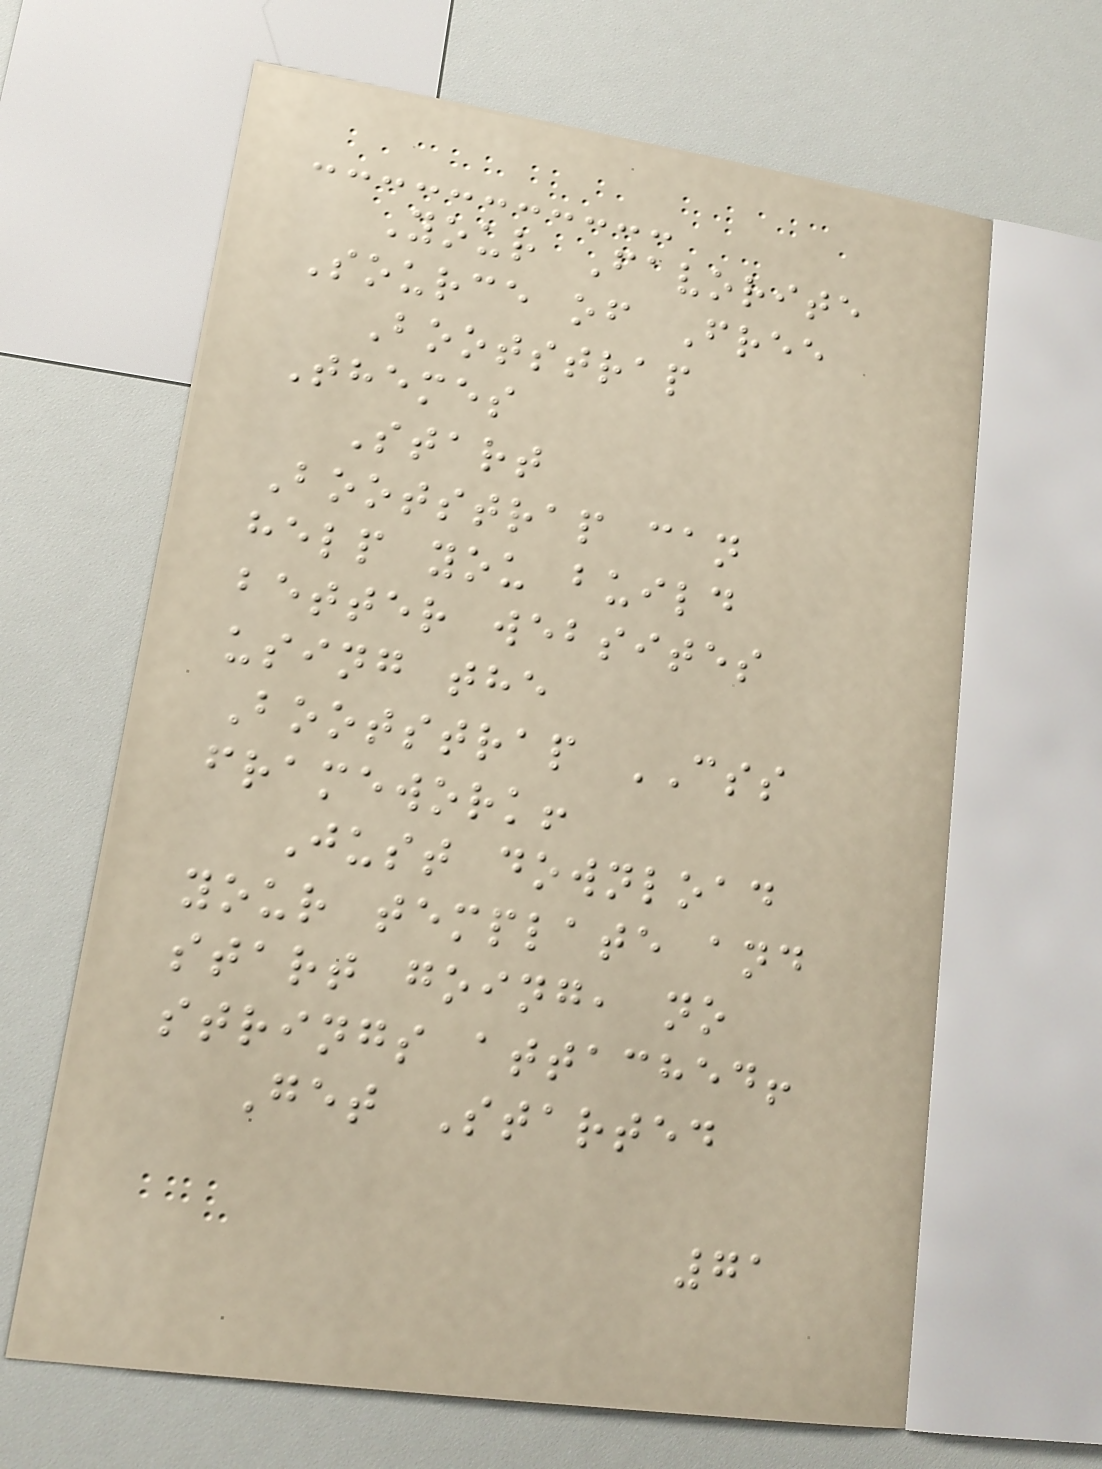Your Favorite
Source of Free
Bootstrap
Themes
Start
Bootstrap can
help you build
better websites
using the
Bootstrap CSS
framework!
Just download
your template and
start going, no
strings attached!
Get Started
71
